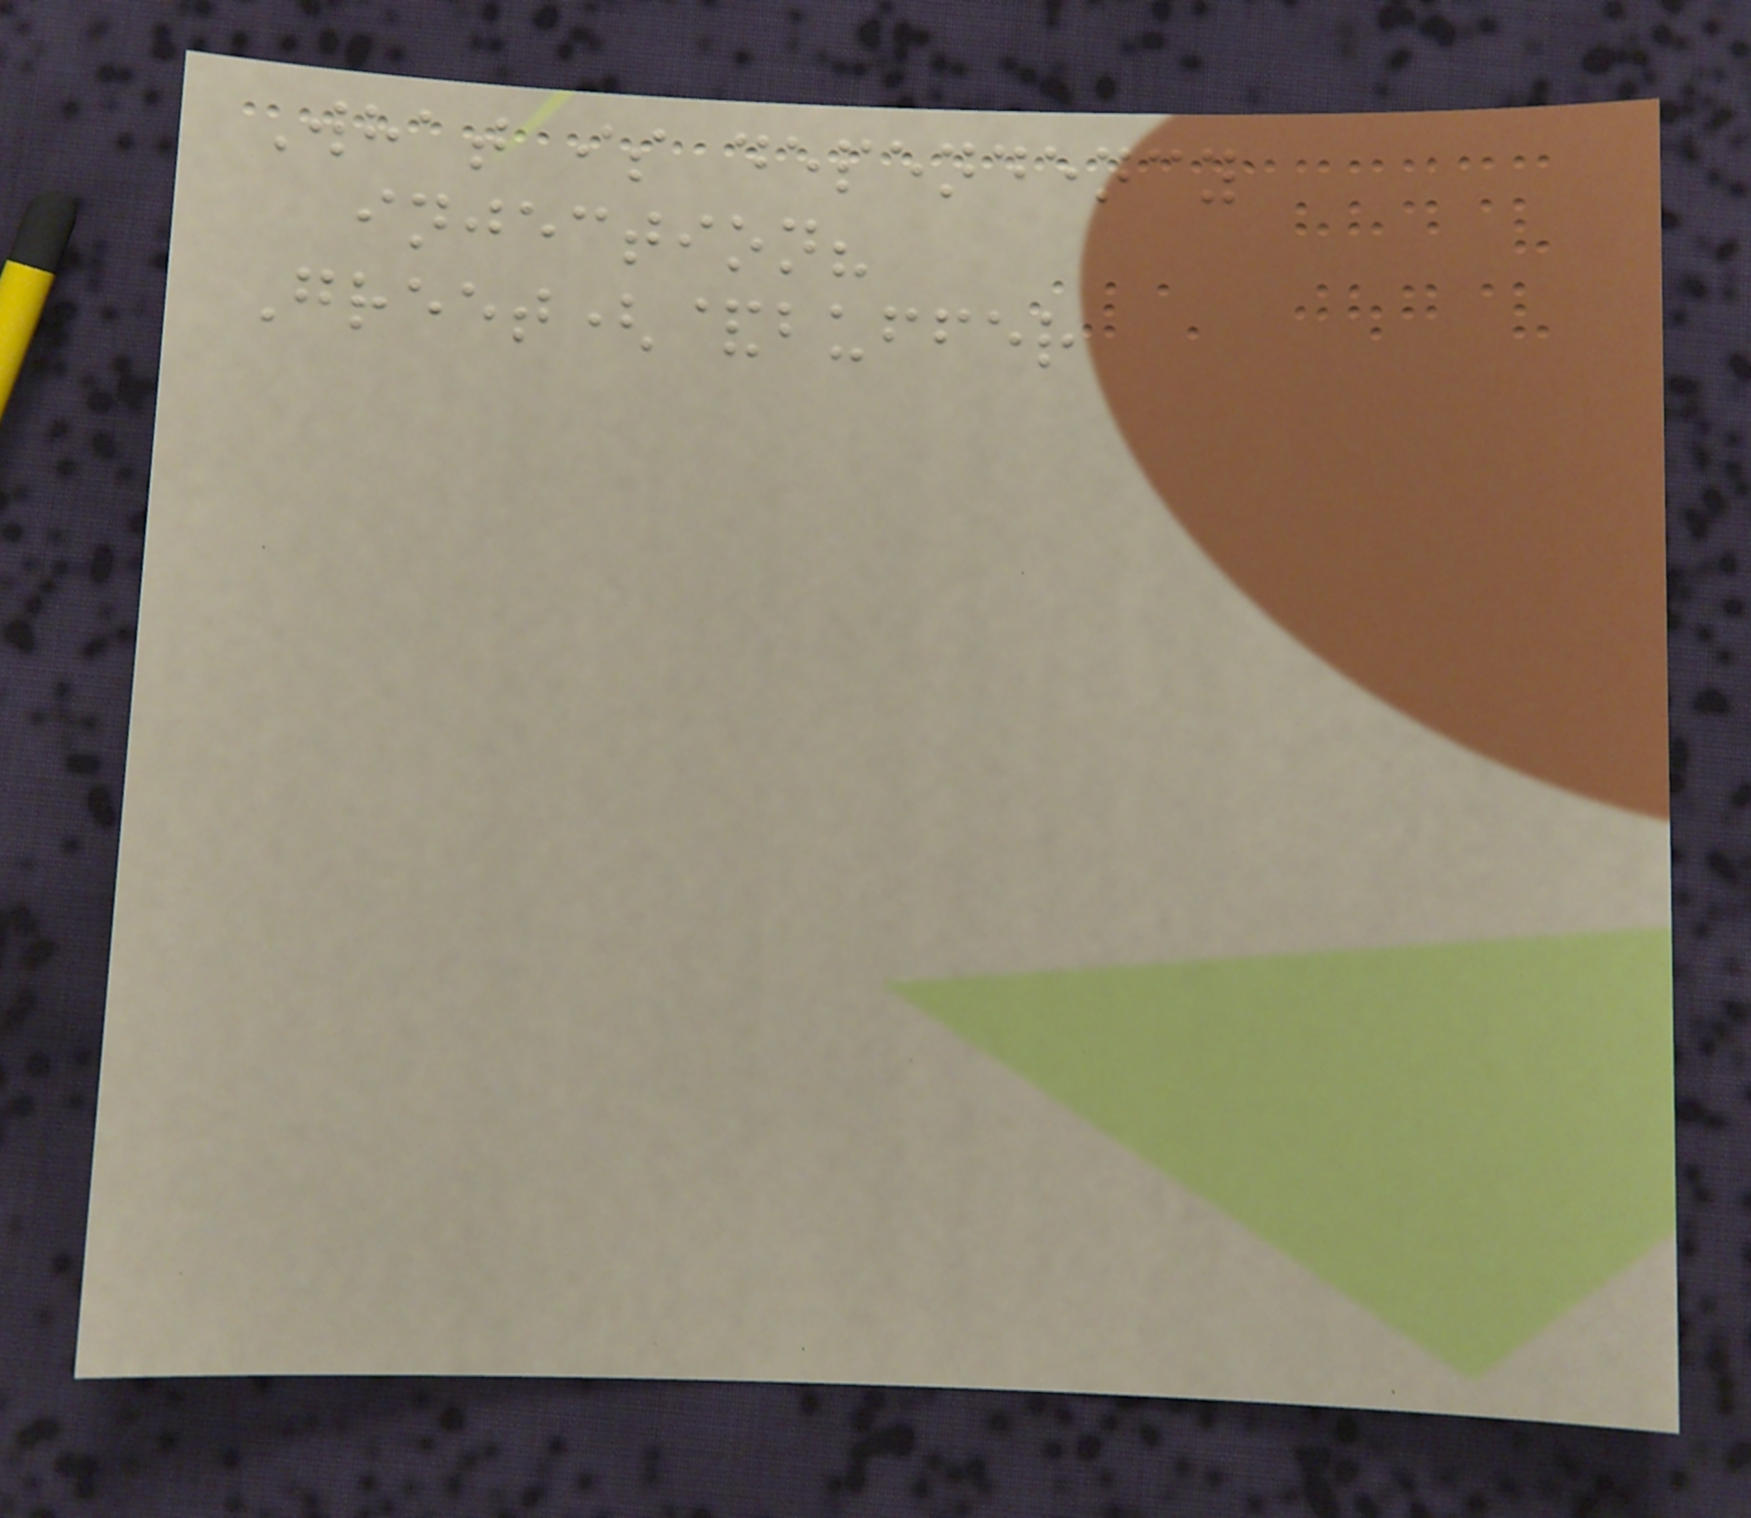What is dependency
injection?
Greet(&buffer
